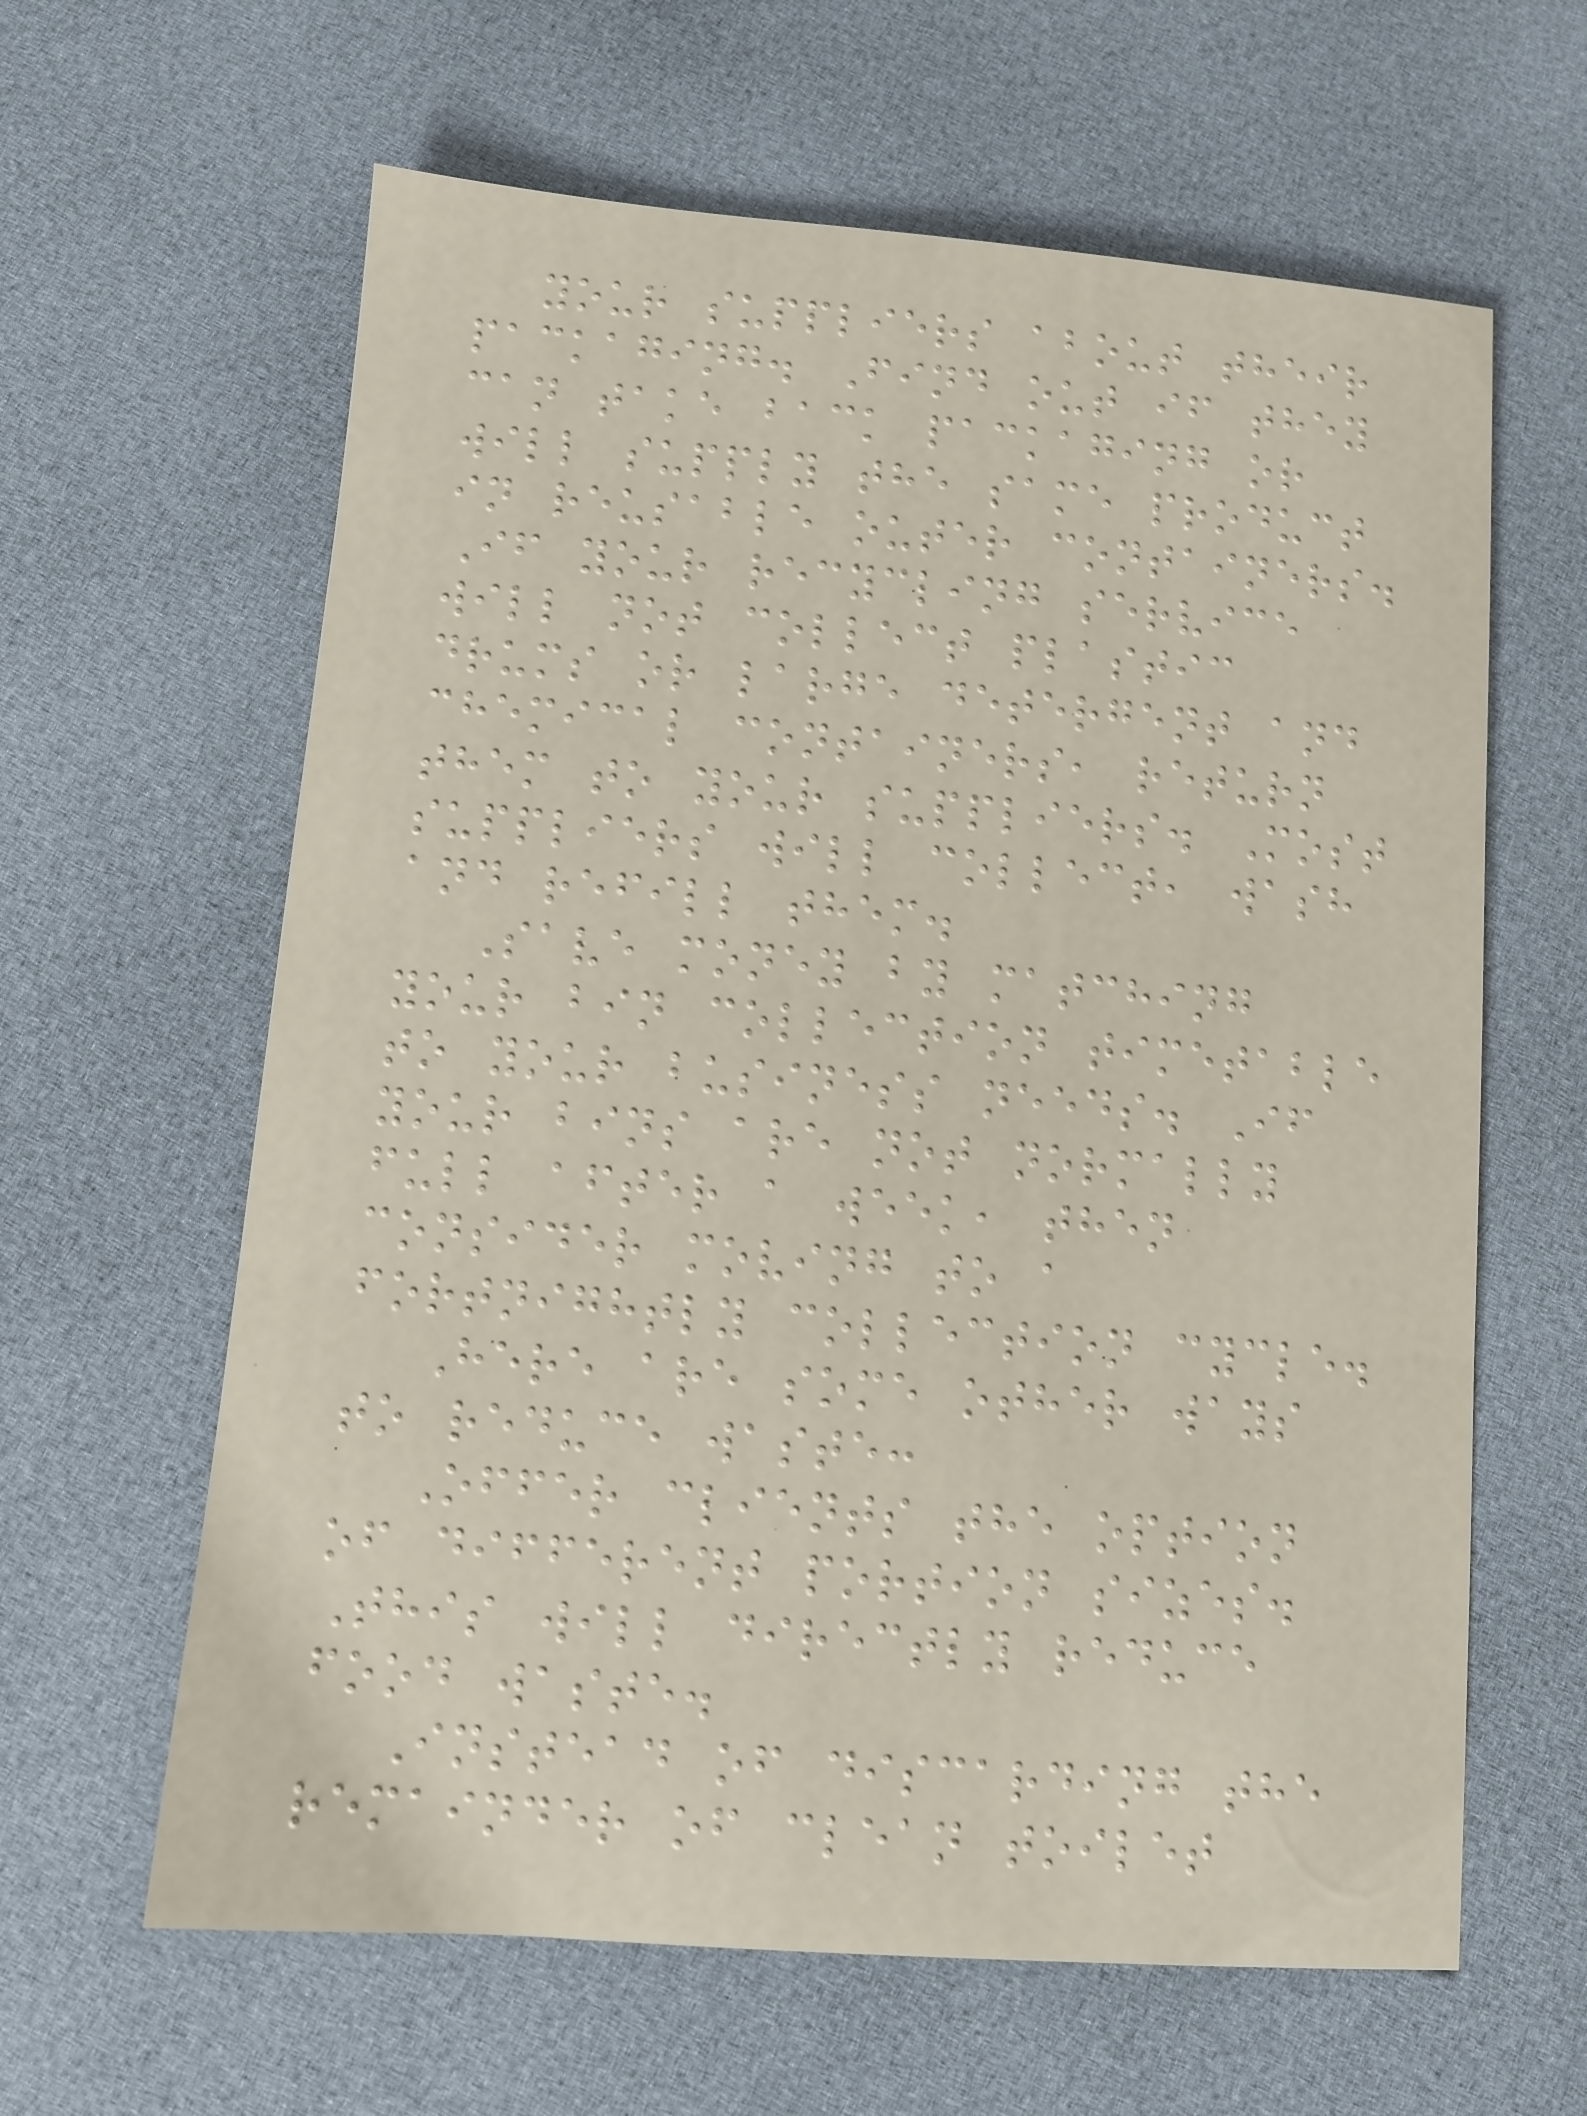your suppliers about their
packaging. Find out if they
can take back packaging or
will supply the same product
in reusable outer containers.
If your recycling service
will not collect plastic
drums or large detergent and
chemical containers, return
them to your suppliers. Most
suppliers will collect, wash
and refill them.
Save money by matching
your bin collection timetable
to your business needs. If
your bins are not normally
full after a week, then
consider moving to a
fortnightly collection cycle.
Here are some other ways
to reduce waste:
Offer clients the option
of different portion sizes.
This will directly reduce
food waste.
Instead of discarding the
remainder of clean toilet
